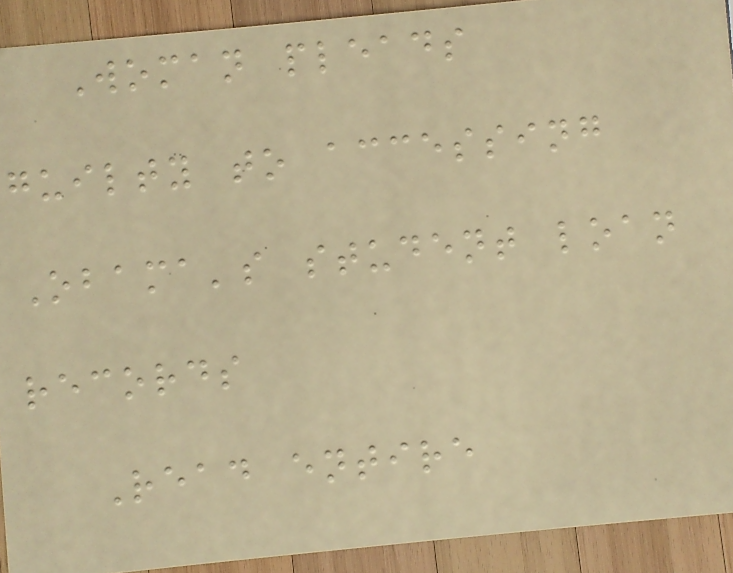Woman pleads
guilty to accessing
Obama's student loan
records
Read entire
